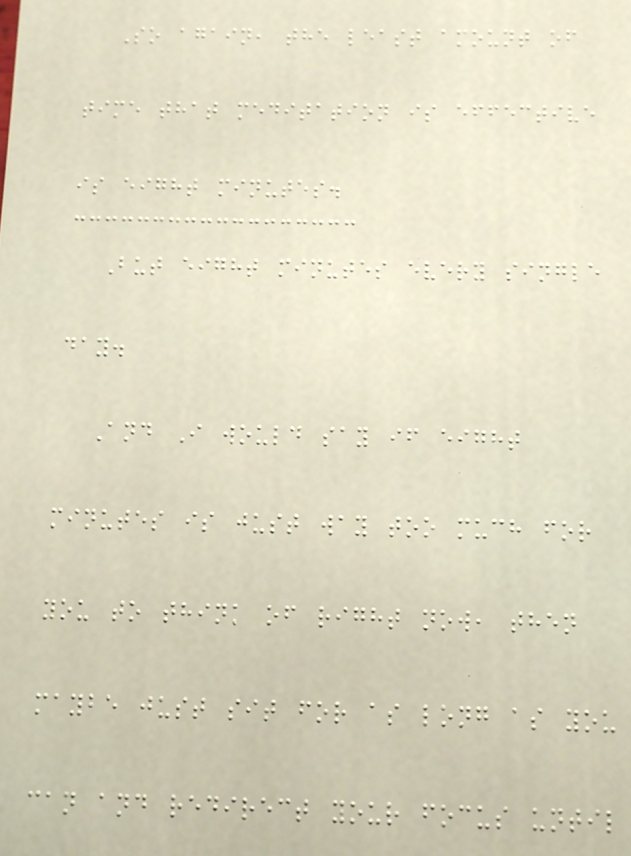So again, the least amount of
time that meditation is effective
is eight minutes.
But eight minutes every single
day.
And I would say if eight
minutes is just way too much for
you to think of right now, then
maybe just sit for as long as you
can and redirect your focus until
